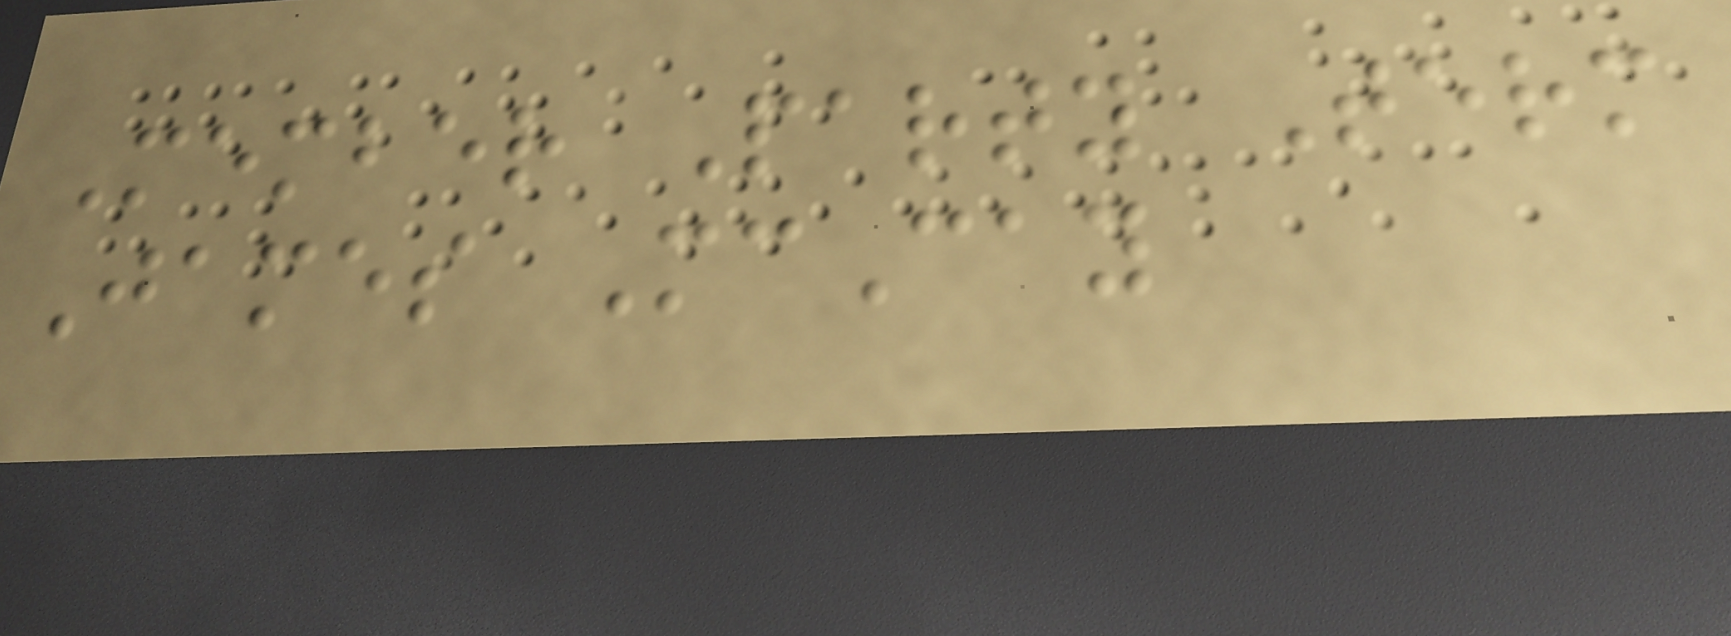Member Party Term
James McCay
